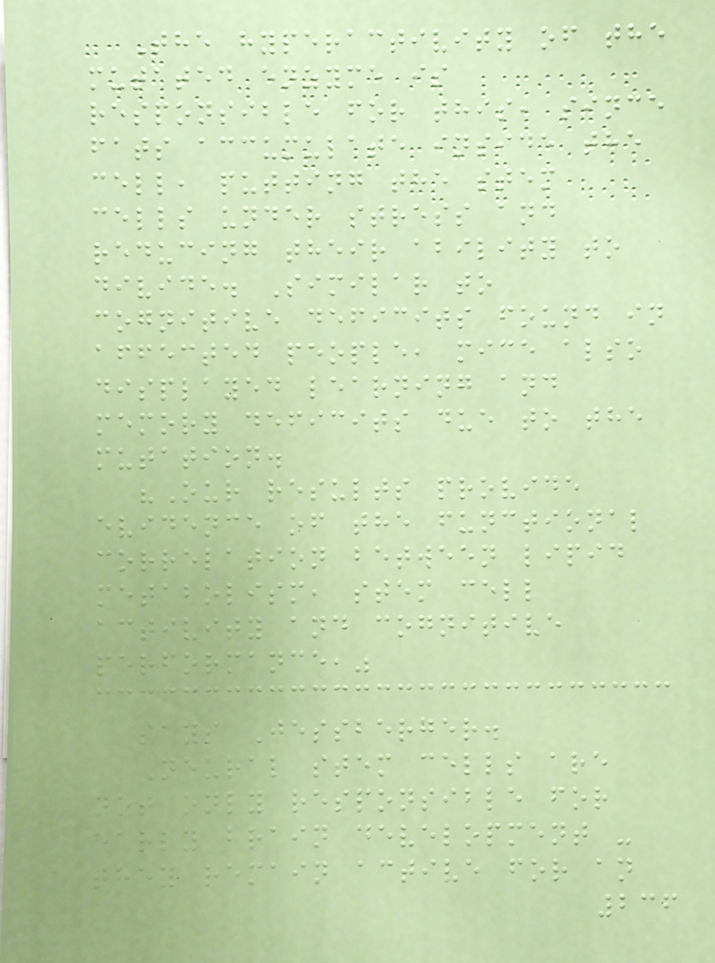The hyperactivity of the
mutated enzyme is
responsible for this, since
fats accumulate inside the
cell, putting the stem
cells under stress and
reducing their ability to
divide. Similar to
cognitive deficits found in
affected people, mice also
displayed learning and
memory deficits due to the
mutation.
"Our results provide
evidence of the functional
correlation between lipid
metabolism, stem cell
activity and cognitive
performance,"
says Jessberger.
Neural stem cells are
not only responsible for
early brain development -
they remain active for an
236
